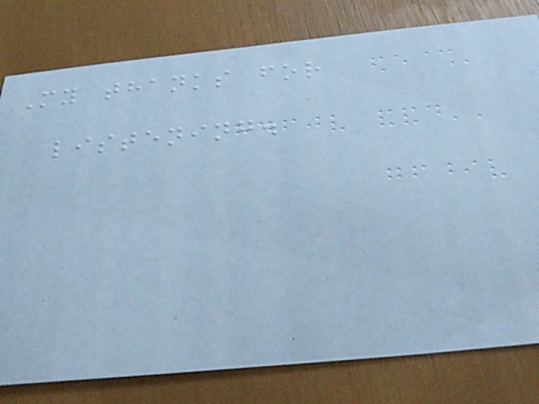My thanks for
listening.
